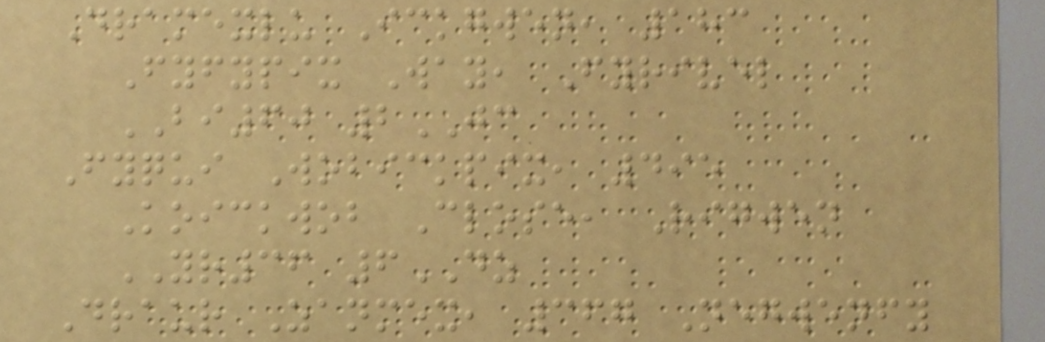Dramexlu Ickgwen, 183
Fyfypix Way, Fyrivel
BI60 2JC
Fyqui Wobickpix, 495
Koickwob Close, Rigwen
YR36 6DZ
Draur Zanmex, 367 Negwenfy
